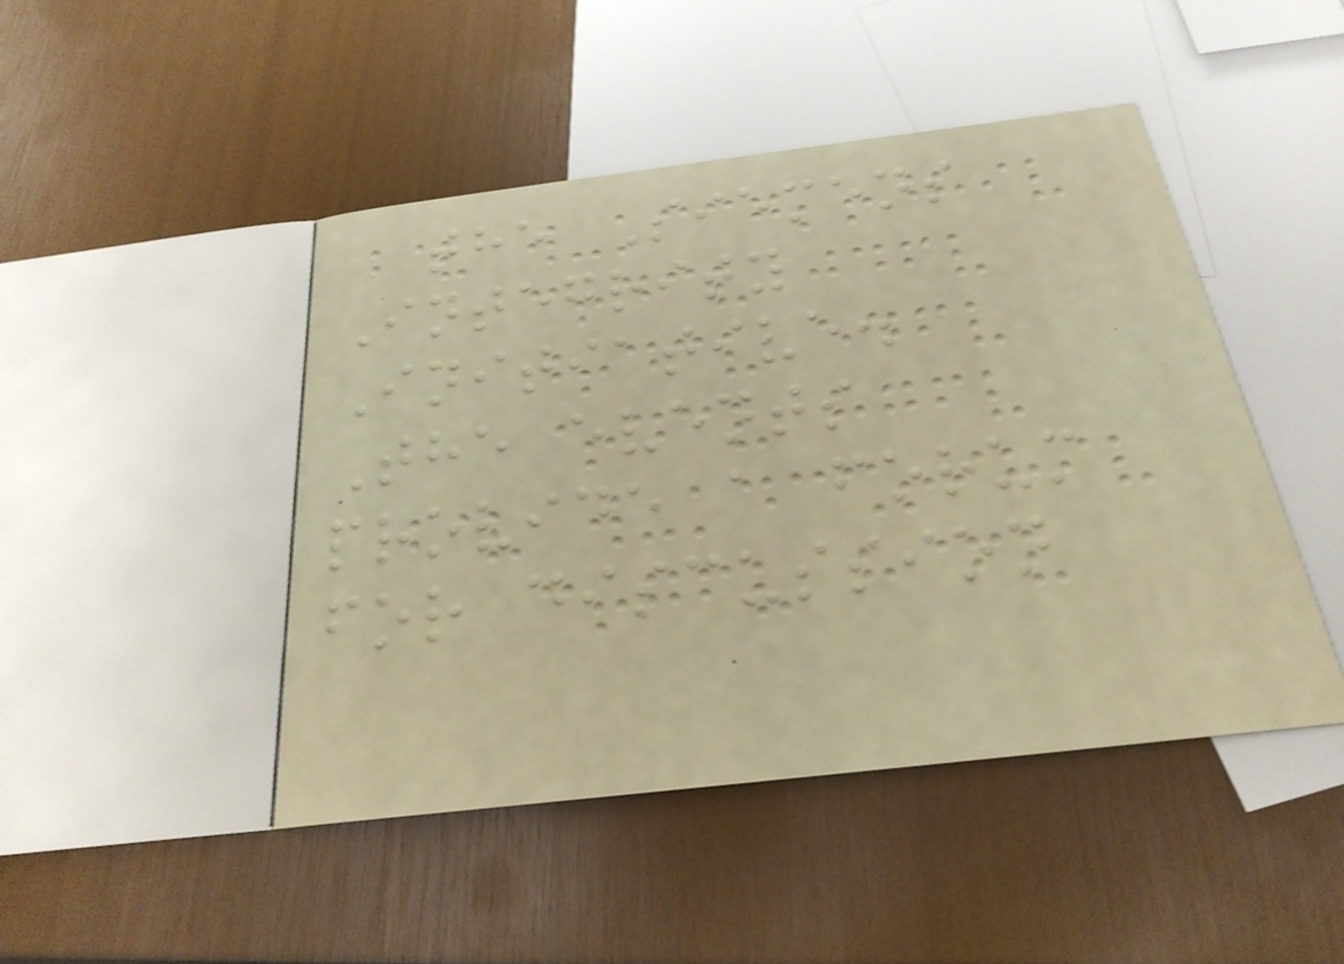the Siemens
Integrity
Initiative.
The events
provide a forum
for discussion
